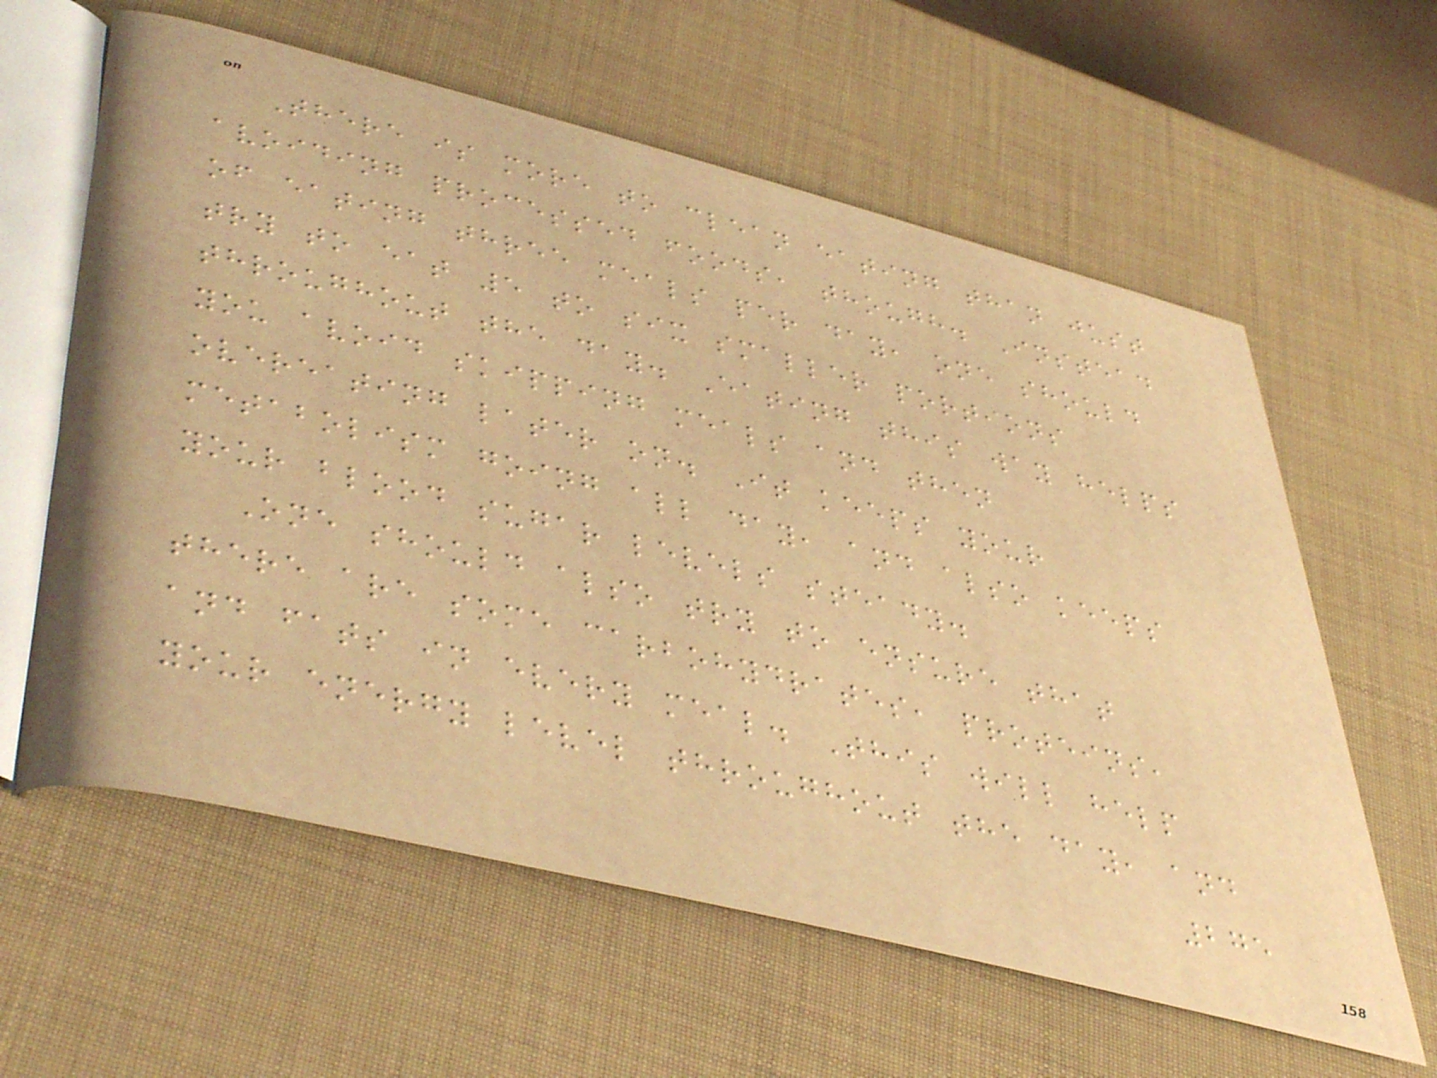There is more to clean eating than just
avoiding processed foods, though. Instead
of eating three meals per day, one should
try to eat 5 to six smaller portions
throughout the day. Eating this way helps
you avoid skipping meals and then
overeating later on. It keeps your
metabolism going all day, and also keeps
your blood sugar levels steady.
One should also try to ensure that
there are some carbohydrates, proteins,
and fats in every meal. This will help
your energy level throughout the day, and
275
